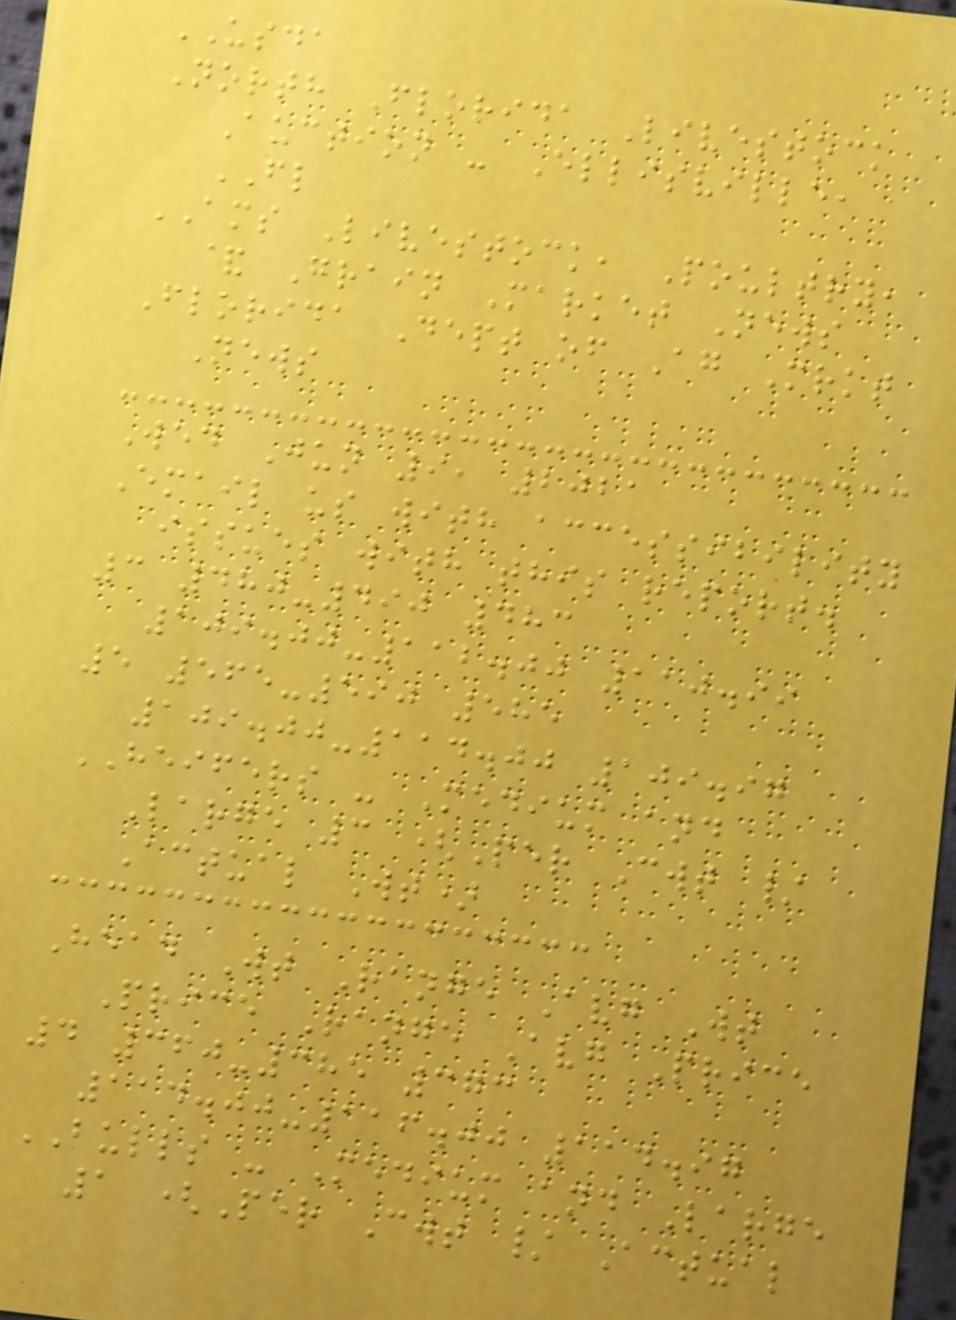USDA
North Florida Livestock
Auction - Ellisville,
FL
AMS Livestock, Poultry,
& Grain Market News
Florida Dept of Ag Mrkt
News
Wed Jun 9, 2021
Email us with accessibility
issues with this report.
3 480-490 483
109.00-112.00 110.99
5 565-590 585
109.00-114.00 109.97
HEIFERS - Medium and
Large 3 (Per Cwt /
Actual Wt)
Head Wt Range Avg Wt
Price Range Avg Price
4 360-385 373
114.00-116.00 114.97
BULLS - Medium and Large
1 (Per Cwt / Actual
